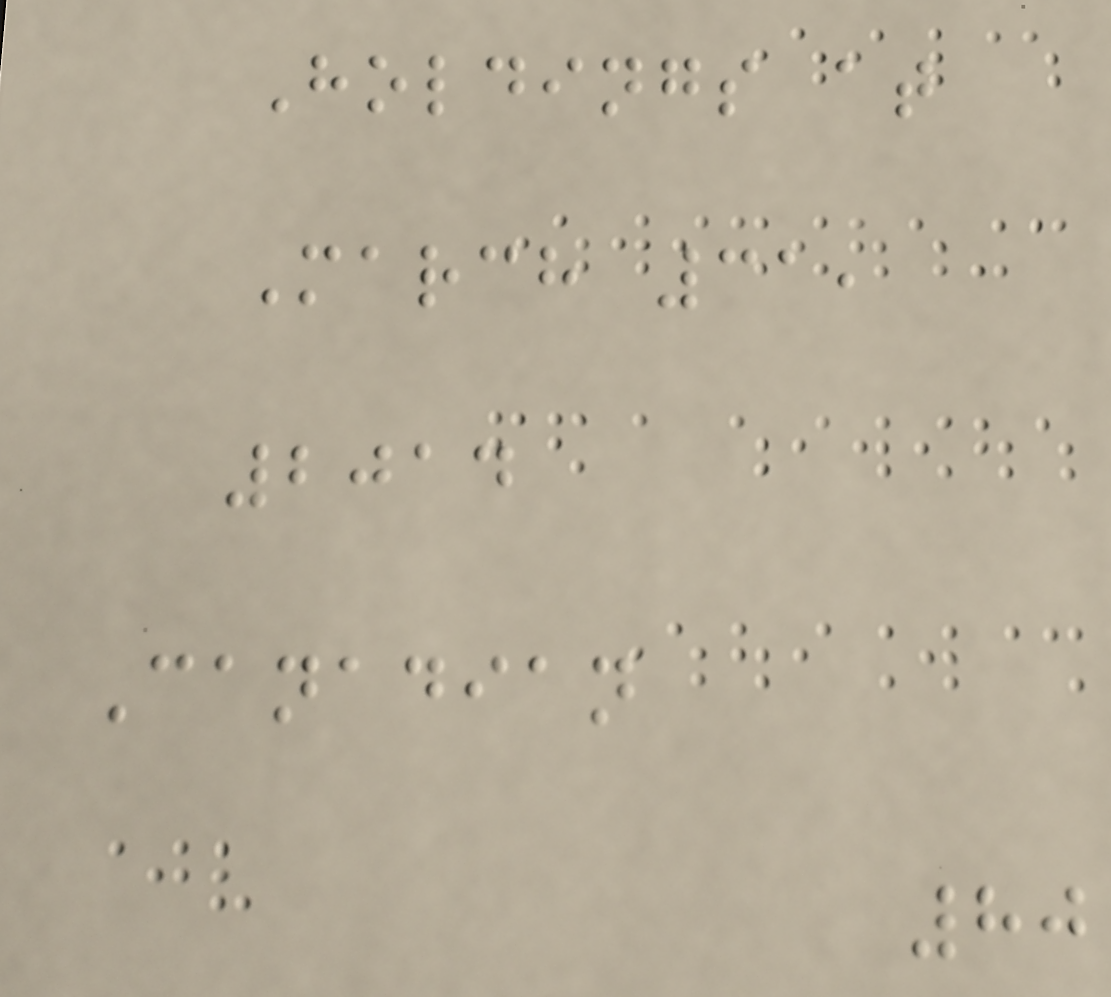Holdings at
March 31,
2014
Canadian
80
